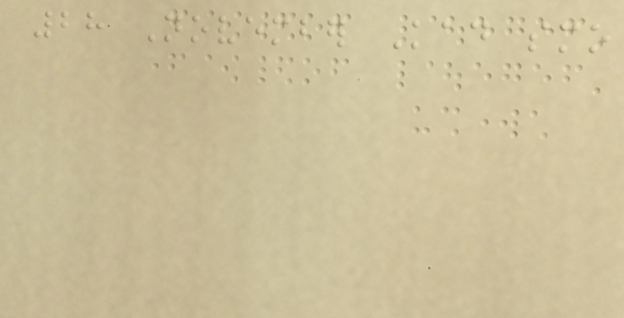28 November Kad smo
